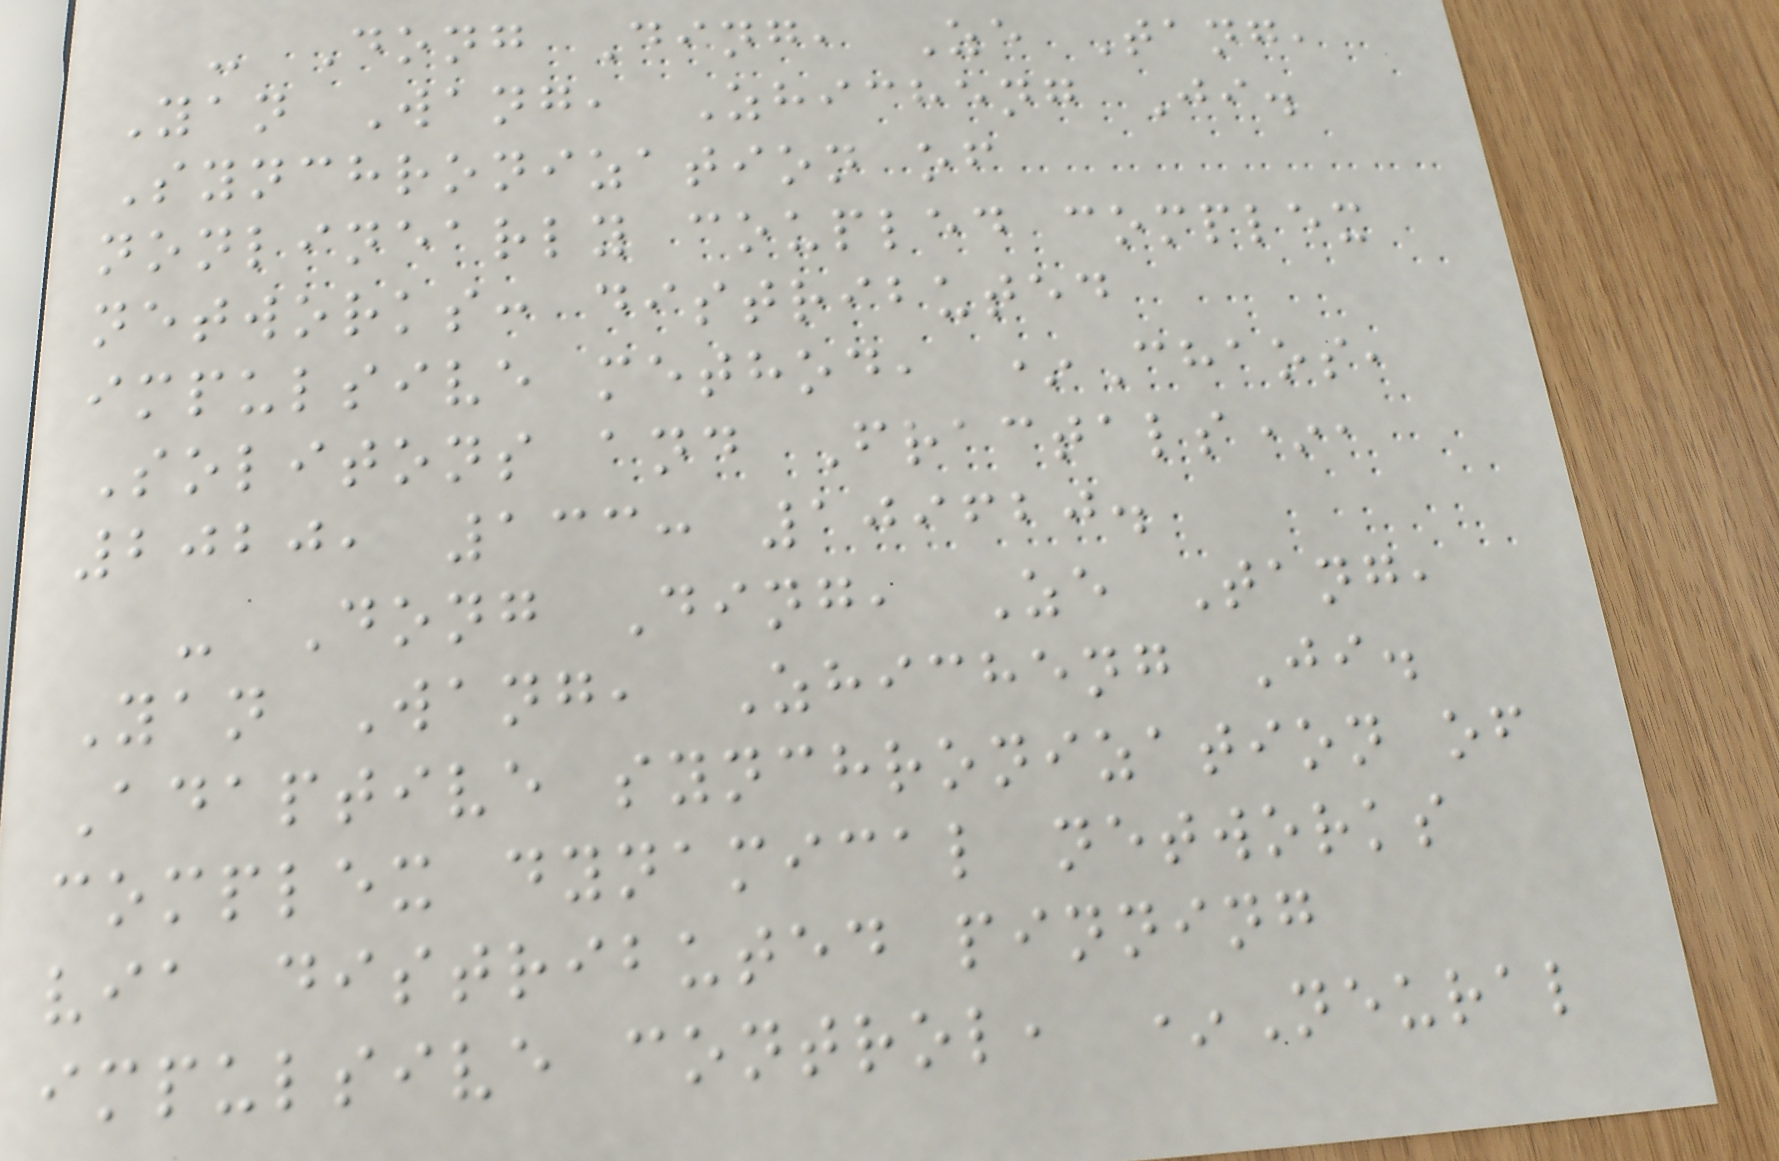- Dong Ding, Ze Tang,
Yan Wang, Zhicheng Ji.
Synchronization of
nonlinearly coupled complex
networks: distributed
impulsive method, *Chaos,
Solitons and Fractals*,
2020, 133: 109620.
- Dong Ding, Ze Tang,
Yan Wang, Zhicheng Ji.
Adaptive synchronization of
complex dynamical networks
via distributed pinning
impulsive control, *Neural
